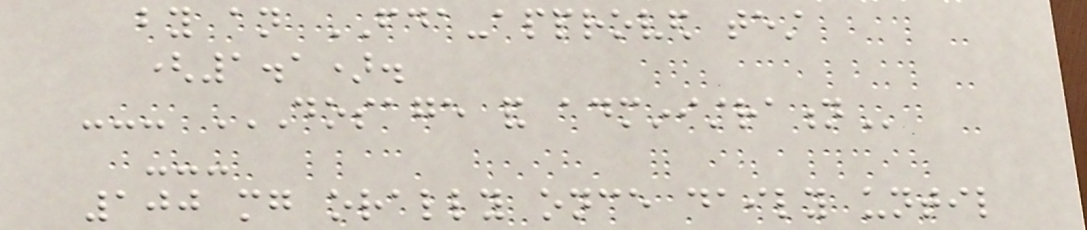by an FDA-approved test
(1.1).
--- DOSAGE AND ADMINISTRATION
---
100 mg orally once daily until
